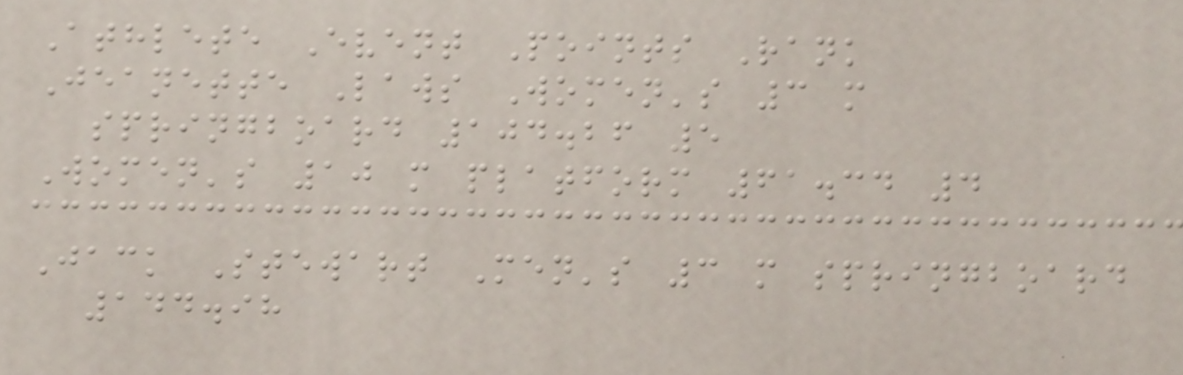Athlete Event Points Rank
Jeanette Laws Women's 3 m
springboard 104.26 5
Women's 10 m platform 61.34 4
Jack Stewart Men's 3 m springboard
144.98
